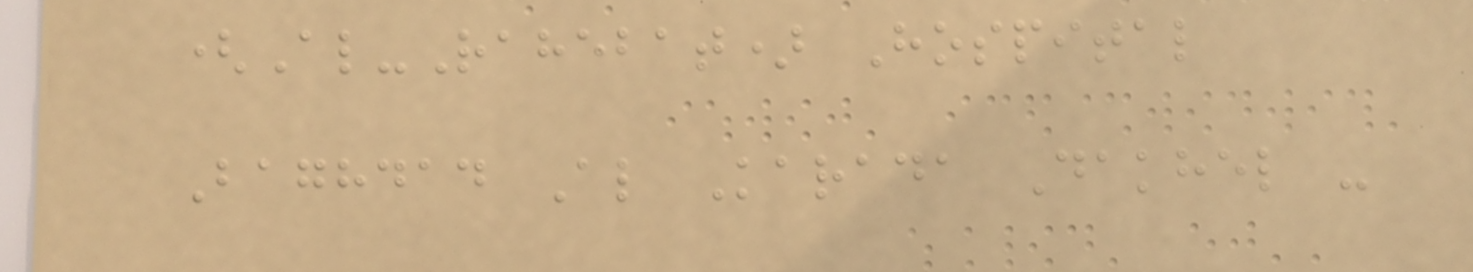(Al-Rahebat) Hospital
Baghdad Al Karada Dakhel -
